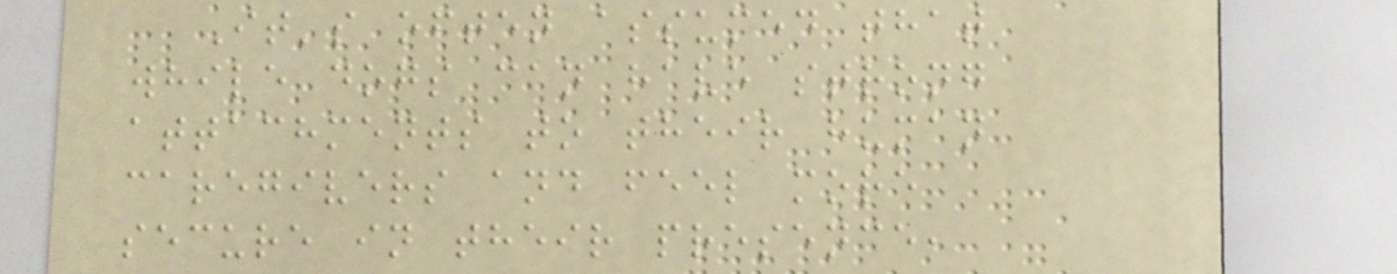It's often assumed that
while dogs can have strong
attachments to their human
caregivers and feel more
secure in their presence,
